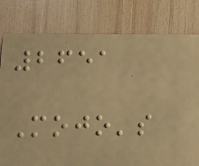2651
Mojo's
